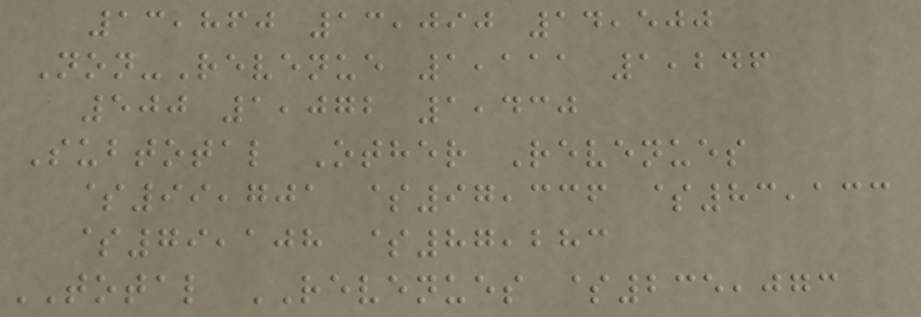13,860 13,090 14,500
Non-Revenue 1,111 1,246
500 1,072 1,430
Subtotal Other Revenues
$99,701 $97,336 $83,133
$79,108 $87,283
TOTAL REVENUES $235,073
